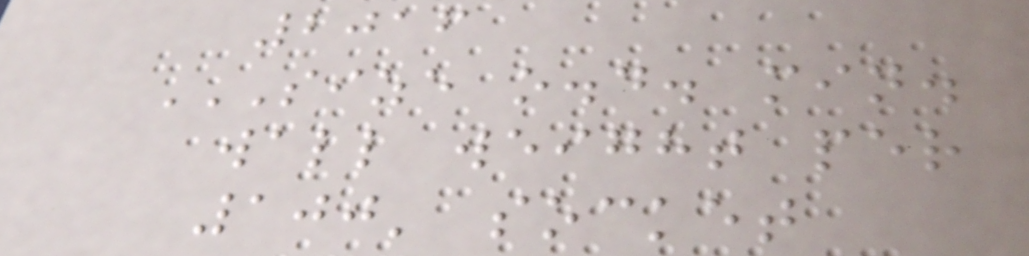2016
SIZE O.D. MIN.
WALL WEIGHT PER
100' SOCKET
